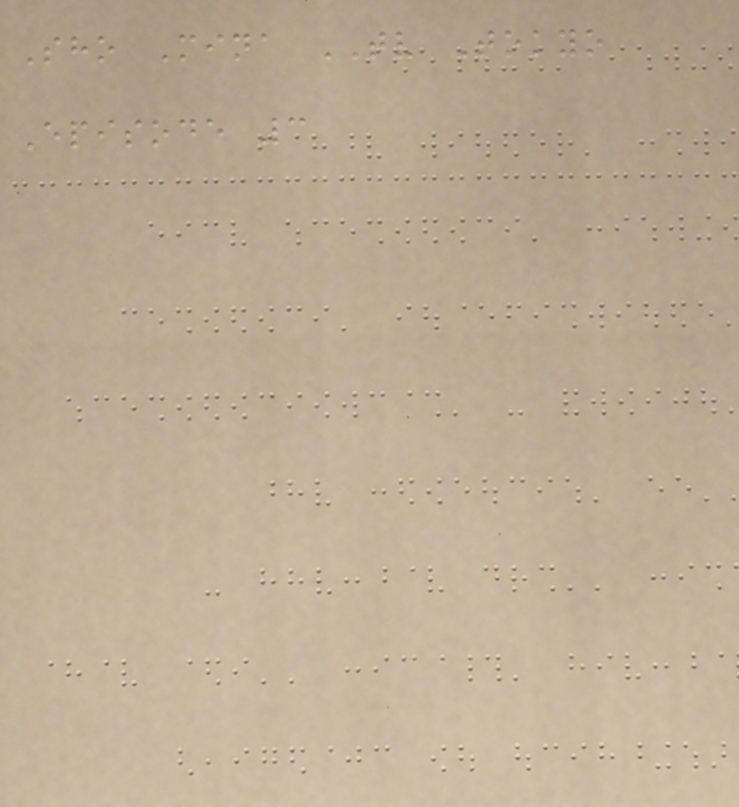Sho Mina TV Tokyo
Episode 3
